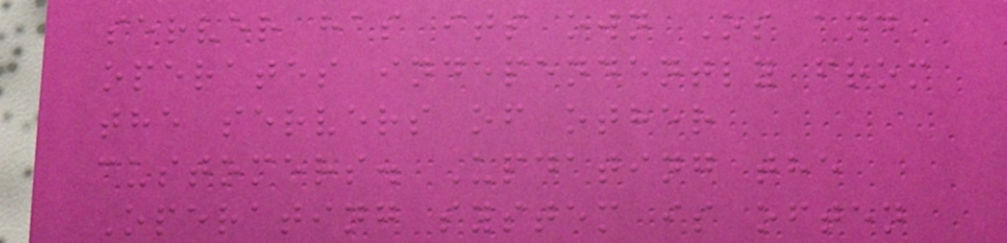server has its own Os and
operates independently from
the servers of other
customers. Updating the
Operating system is often
